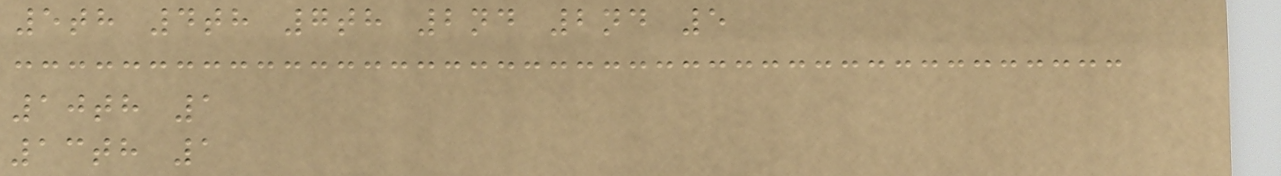5th 4th 7th 2nd 2nd 5
10th 1
13th 1
